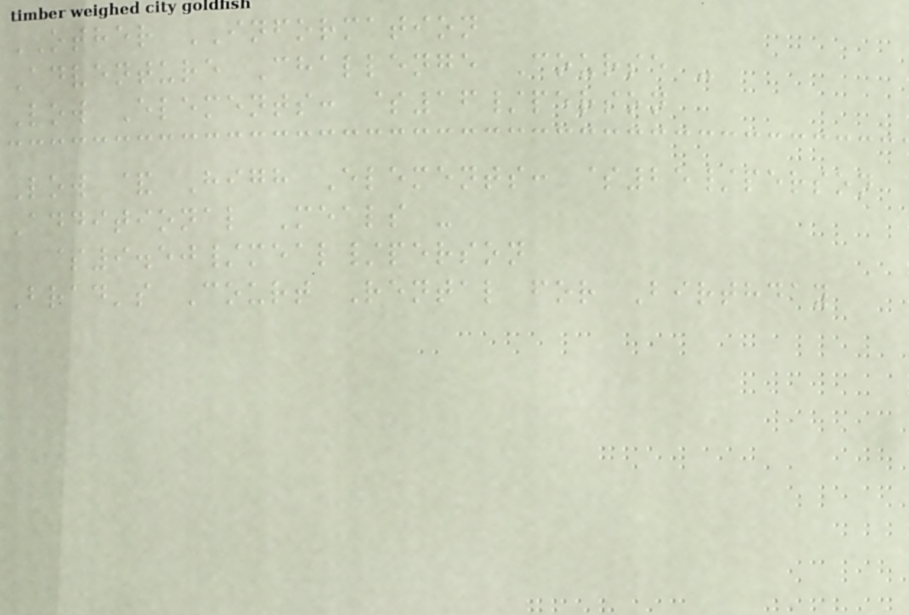OTHER INFORMATION
Adventure Challenge Course -
Low Elements: $16/person
Low & High Elements: $25/person
Additional Meals -
$9.50/meal/person
Brad's Court Rental for Birthday
